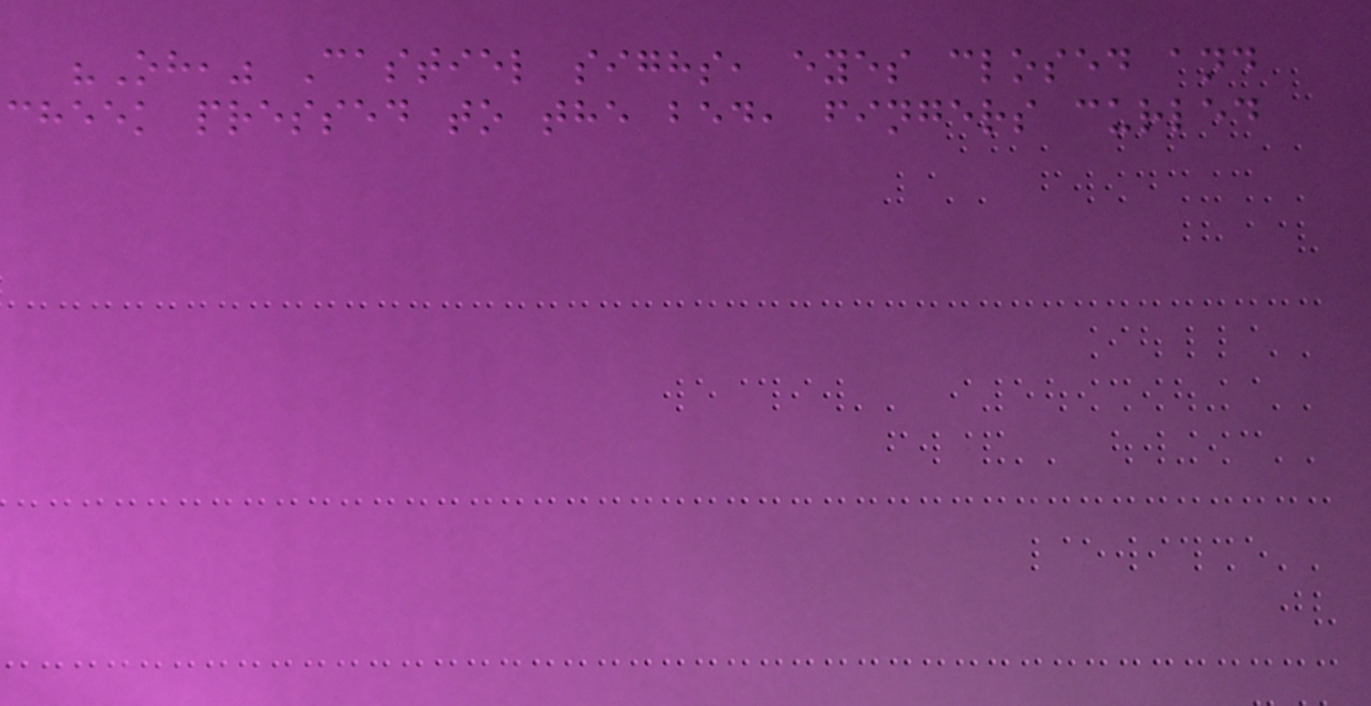"Oh," Castiel sighs, eyes closed and
cheek pressed to the bed, fingers curled
